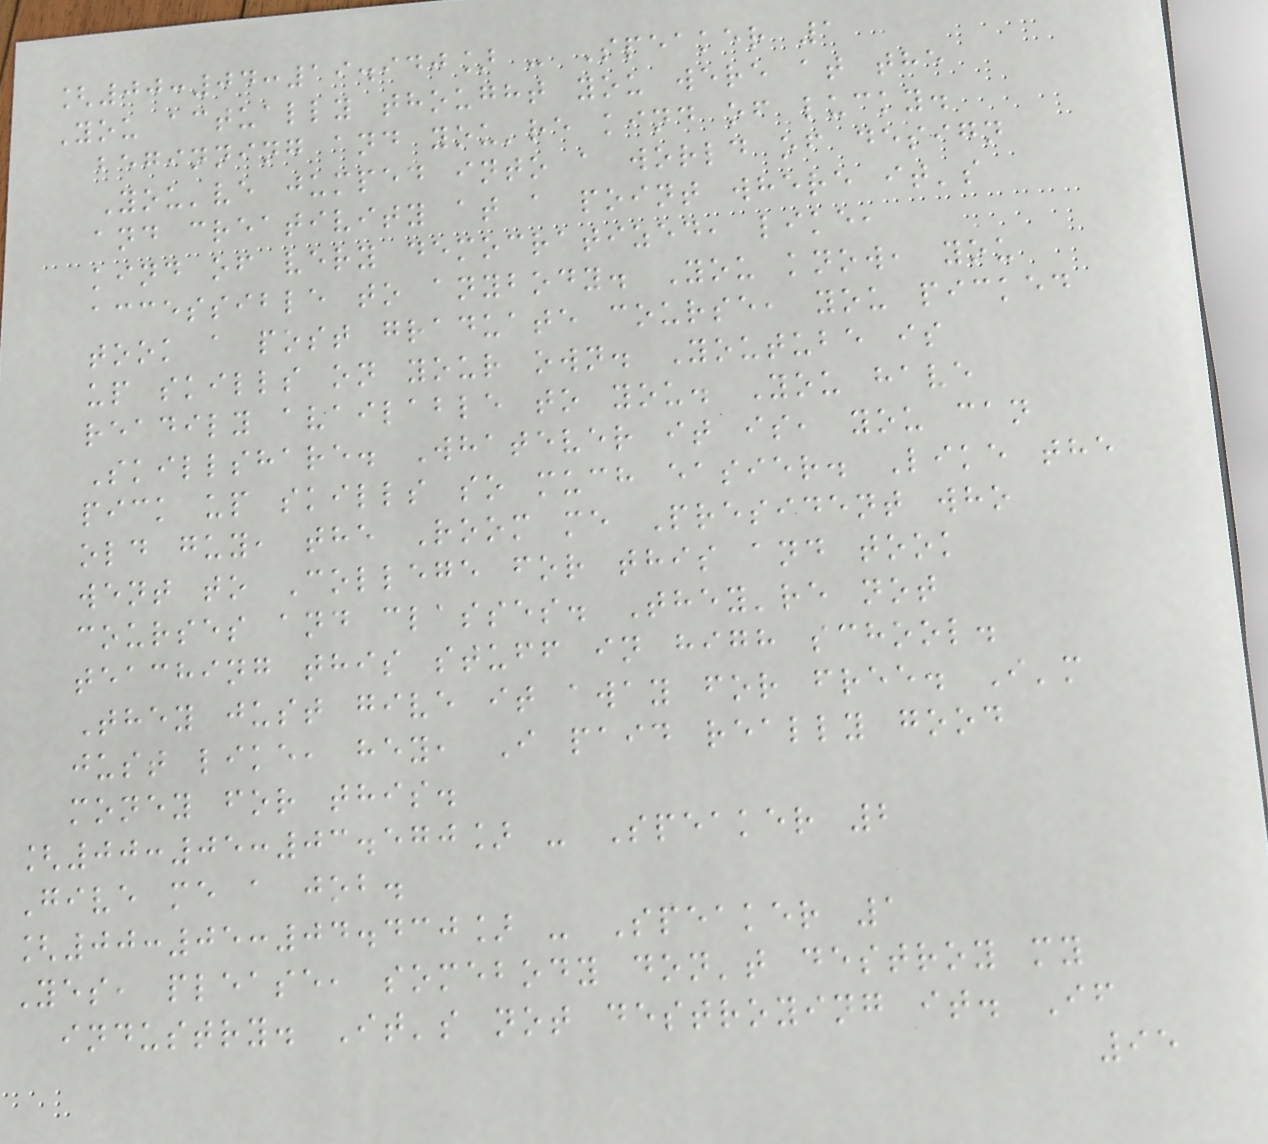[00:04:19.940] - Speaker 1
You actually thought you were at the
beginning and you're kind of lucky.
You've jumped into a world of design
and creativity at a point where it's
kind of very democratized, like,
accessible to anybody. You know, you
took a post graduate course, you picked
up skills on your own. Youtube is
readily available to you. You have
Skillshare. Whatever it is, you can
pick up skills so much easier. Like the
old guy, the Room me President who
went to College for this and took
courses and classes. They're not
teaching this stuff in high school.
They just give it away for free. I'm
just like, hey, I paid really good
money for this.
[00:05:03.570] - Speaker 2
Give me a job.
[00:05:04.430] - Speaker 1
Yes, please, somebody don't destroy my
industry. It's not destroying it. If
95
